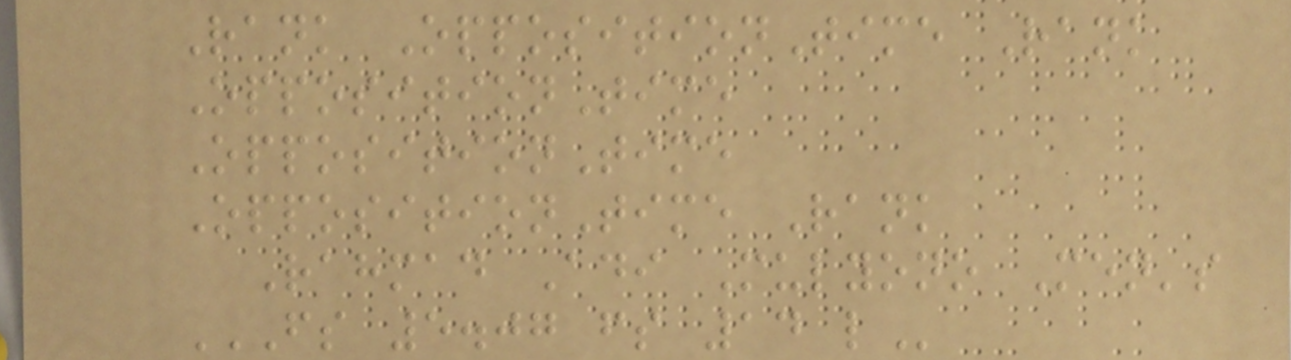Rank OppositionTime Rank
OppositionTime
OppositionTime
OppositionTime Rank
Rahmad Adi Mulyono Men's
FS 5.07 FS 14 L
